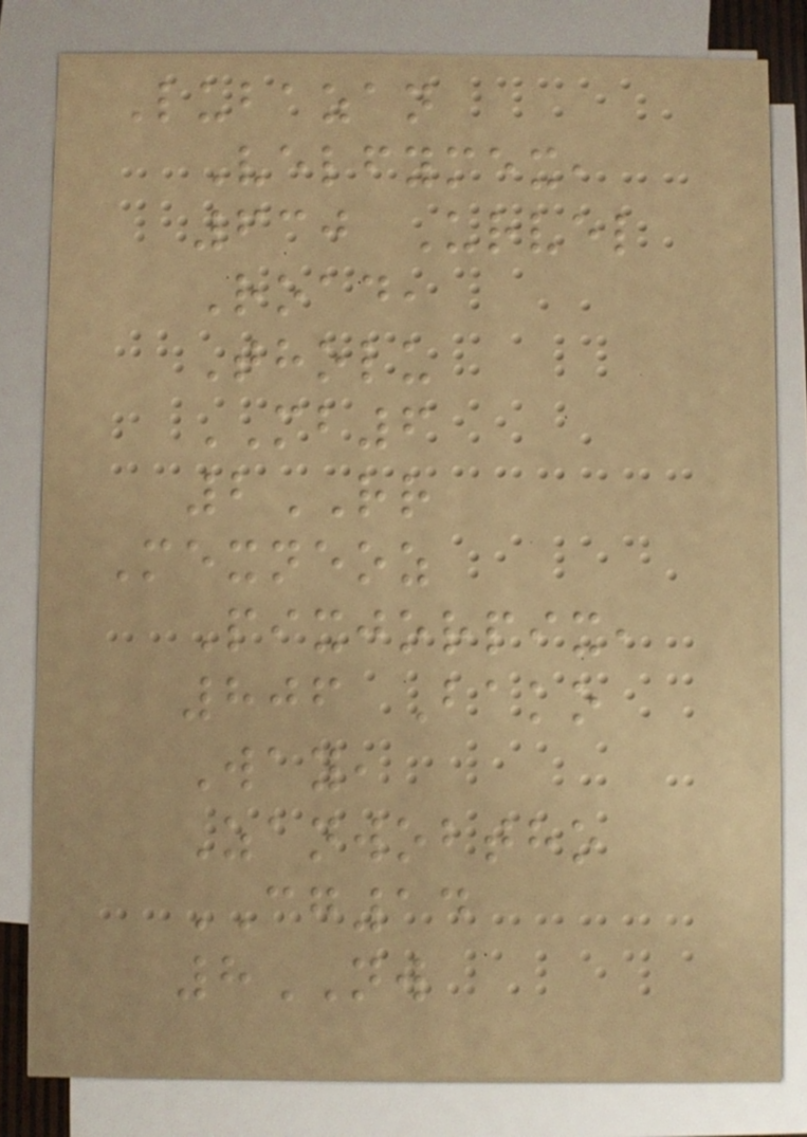Lubazan
Velfymex,
630 Urvel
Road,
Tholu
MB6
2RR
Mexneoz
Pixjorpix,
806 Bako
Way,
Zanwobtho
CG14
8NW
